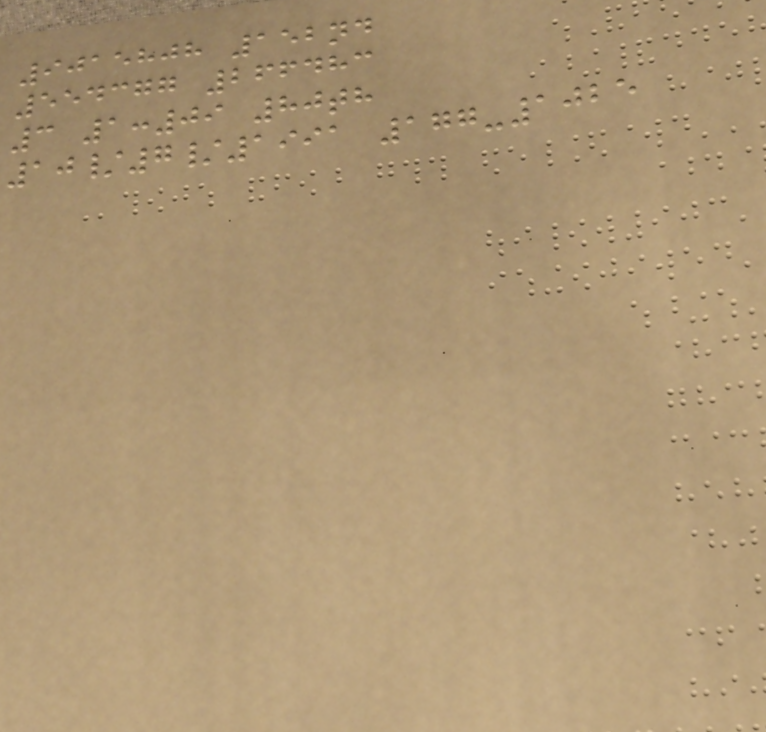9015808 152nd
554377 266483
3 1:09 80th
10/7/1991 177-1025
